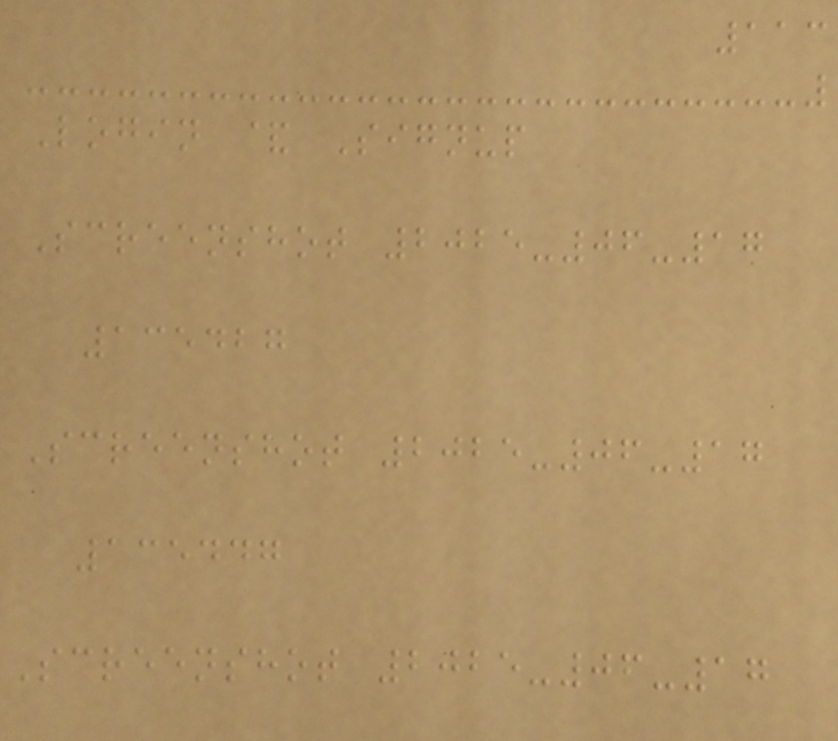113
Login & Signup
Screenshot 2025-06-17
135427
Screenshot 2025-06-17
135447
Screenshot 2025-06-17
